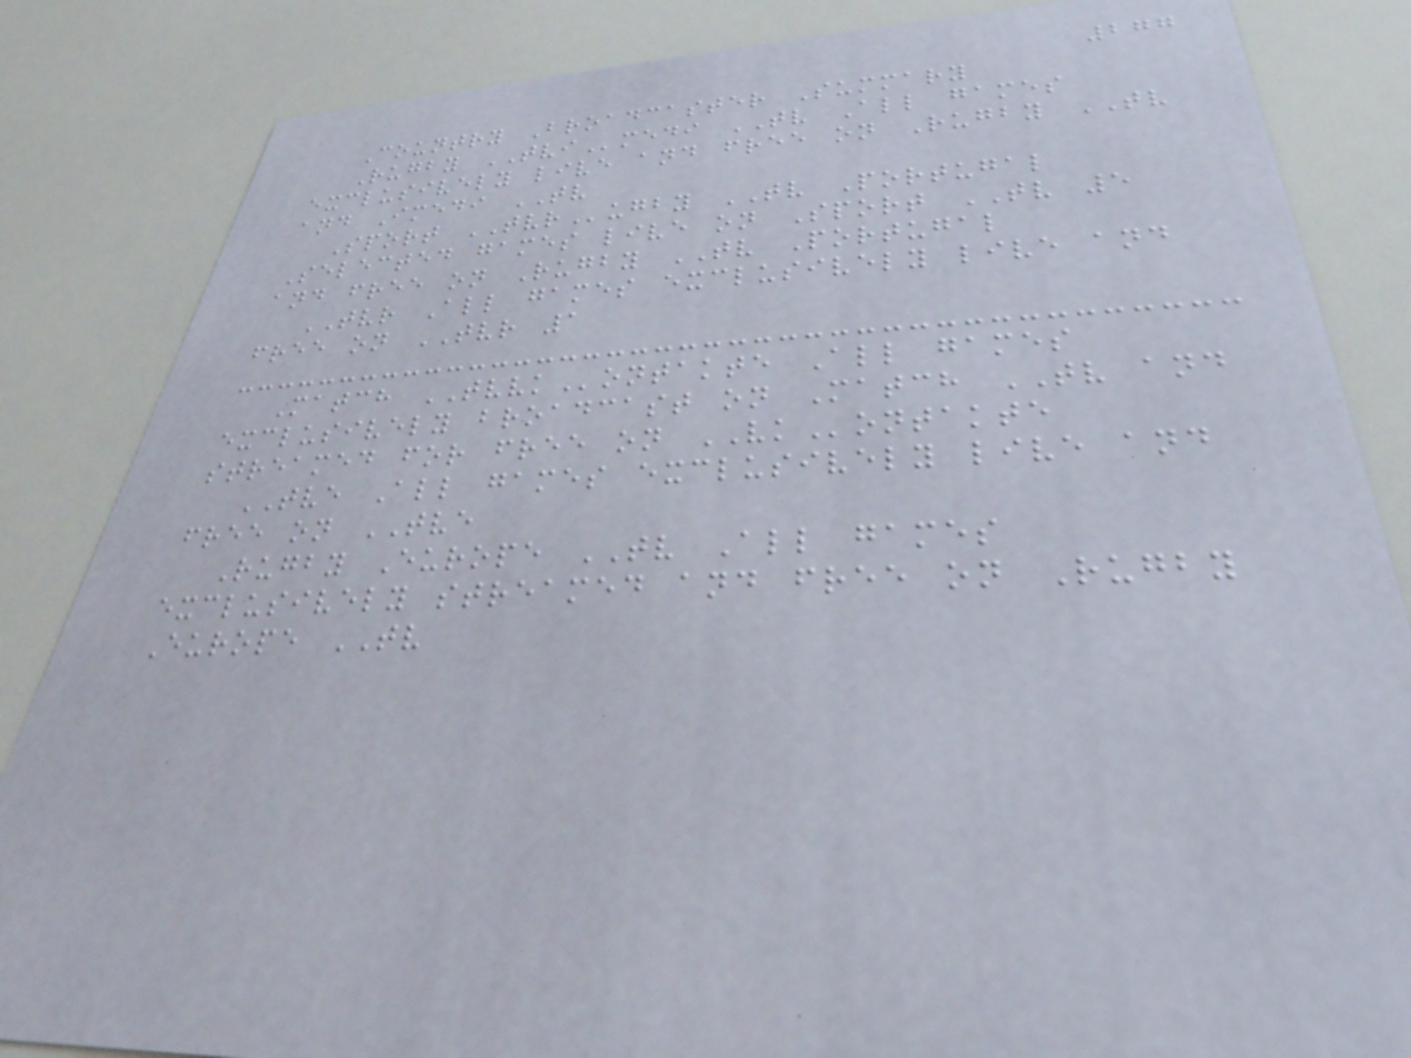277
Country Broadcaster Summary
Rugby TVImedi TV All games
exclusively live and free on Rugby TV
and Imedi TV
Sport TVRugby TV Portugal
Selected games live on Sport TV 5
and free on Rugby TV Portugal
TVR All games exclusively live and
free on TVR 1
Match TVVKontakte All games
exclusively broadcast on Match TV and
streamed for free on VKontakte
TVE All games exclusively live and
free on TVE
Rugby Europe TV All games
exclusively streamed and free on Rugby
Europe TV
